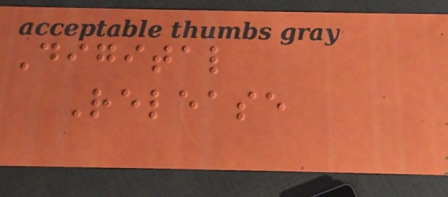Digital
Release
